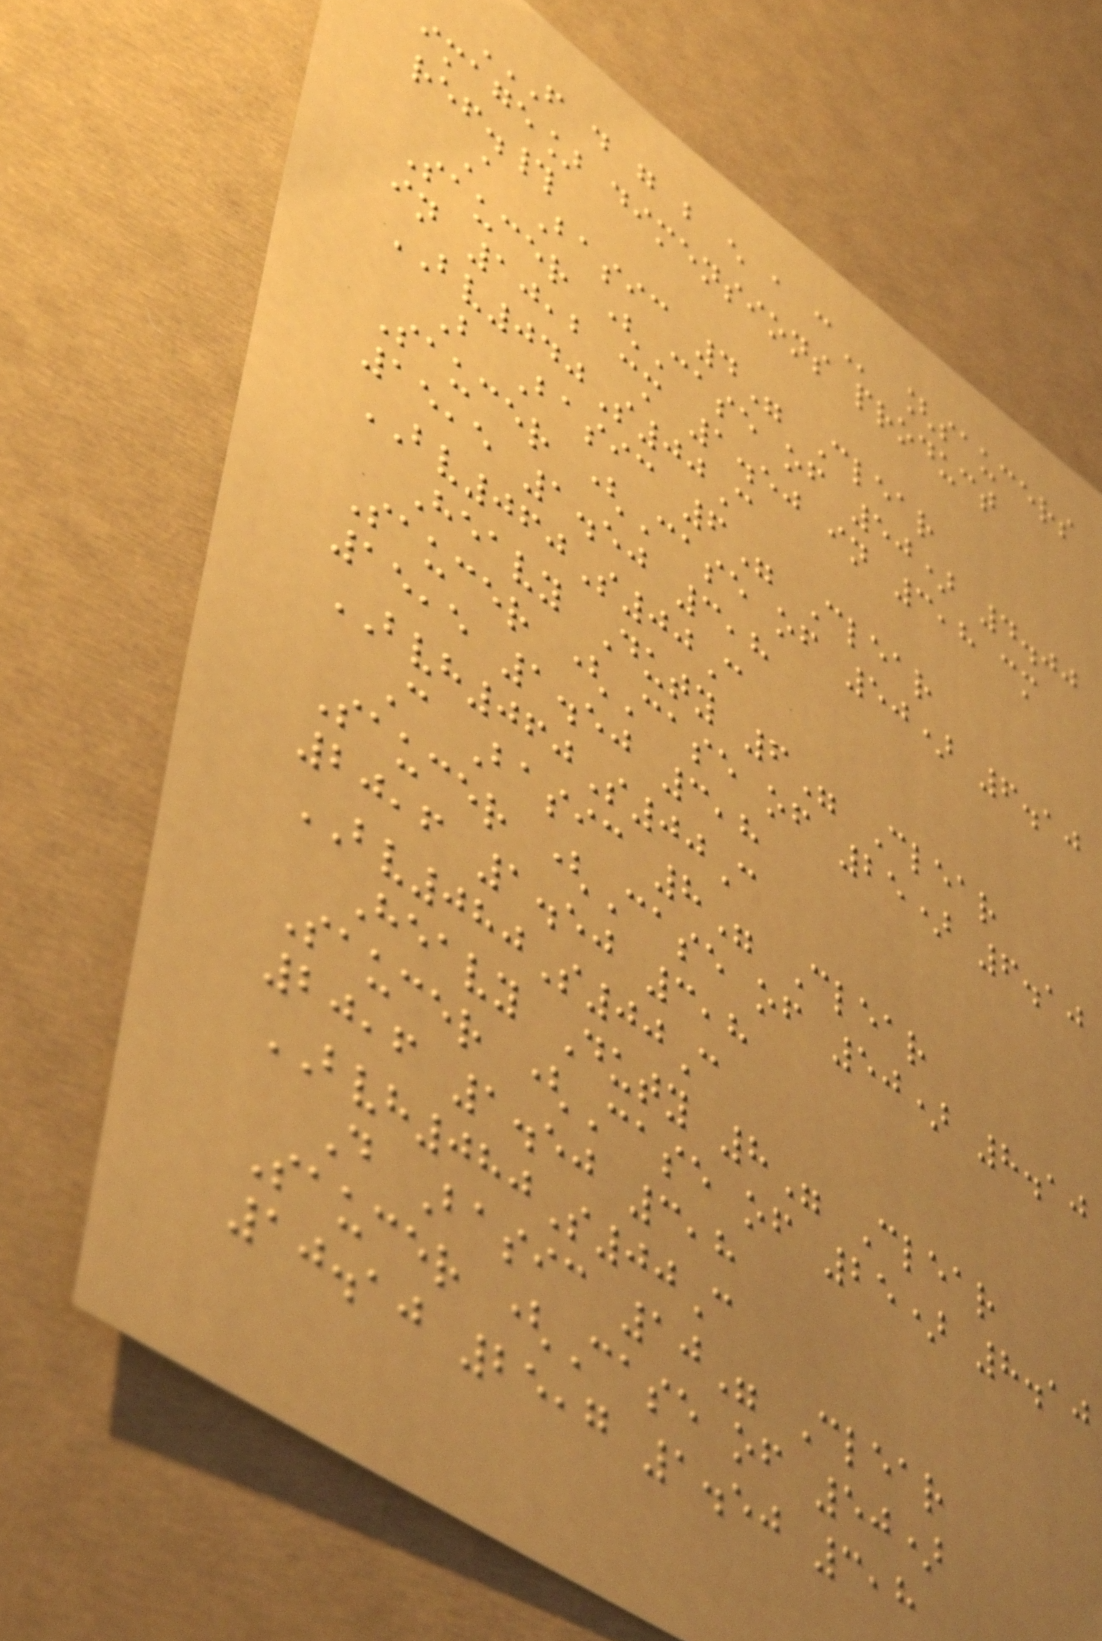F D G B E A C [saucers
image] dimensions product
ref.#
A Basic 4" Clear
Saucer (Case of 50) 4.00
in 10,2 cm 1.50 in 3,8 cm
BV040S00C
B Basic 6" Clear
Saucer (Case of 50) 6.10
15,5 1.50 3,8
BV060S00C
Heavy Duty 6" Clear
Saucer (Case of 25) 6.10
15,5 1.50 3,8
BVH060S00C
C Basic 8" Clear
Saucer (Case of 50) 8.10
20,6 1.50 3,8
BV080S00C
Heavy Duty 8" Clear
Saucer (Case of 25) 8.10
20,6 1.50 3,8
BVH080S00C
D Basic 10" Clear
Saucer (Case of 50)
10.10 25,7 1.50 3,8
